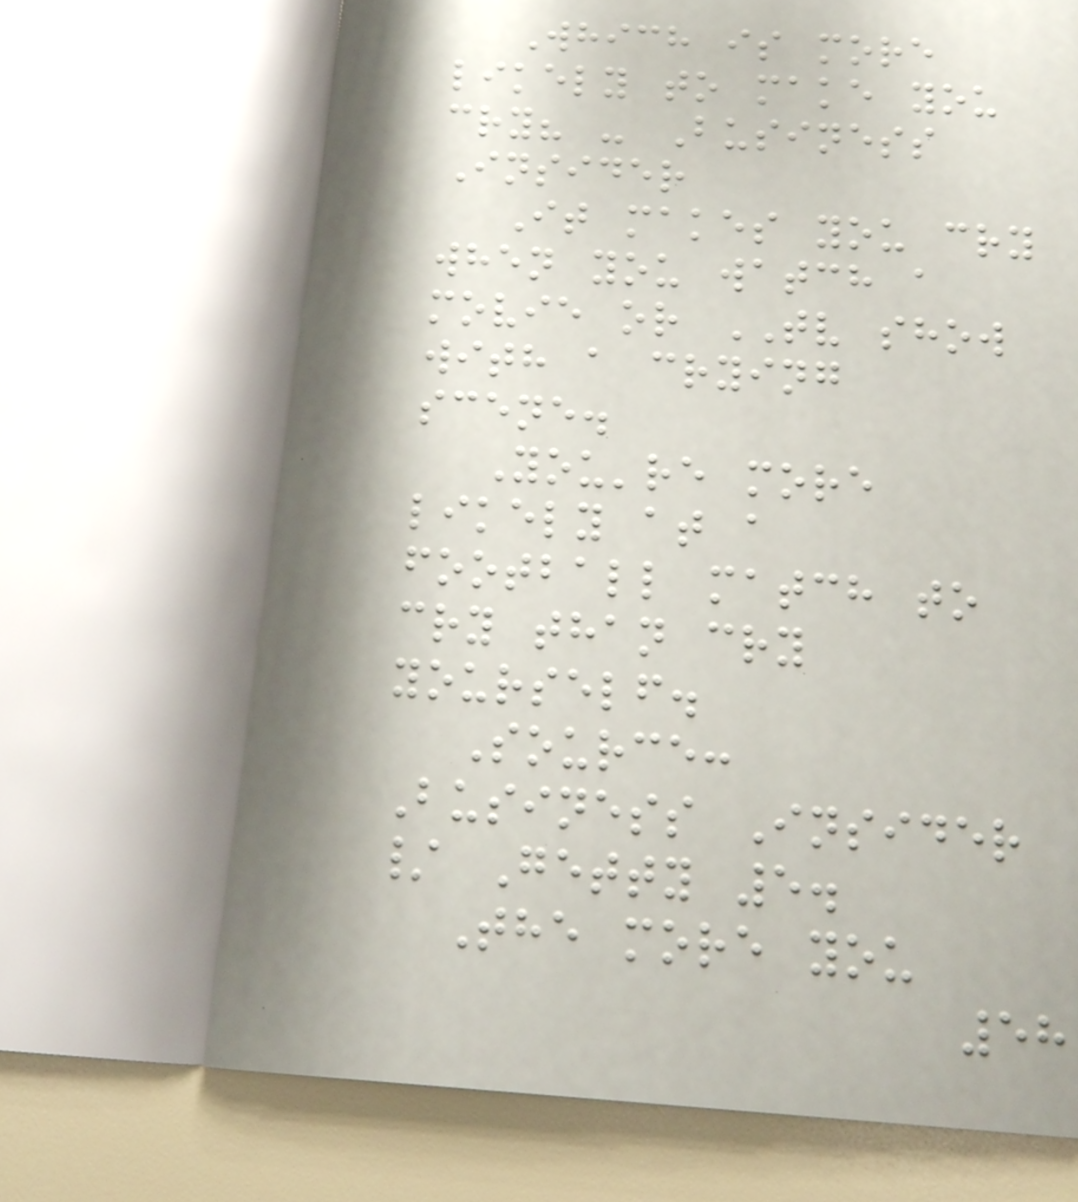Which is more
likely to make you
cry? - Business
Insider
It makes you cry
when you watch a
movie or TV show
with a crying
scene.
You're more
likely at a
football match to
cry than cry
yourself.
Source:
Business Insider
/ Getty 5.
The more you
58
